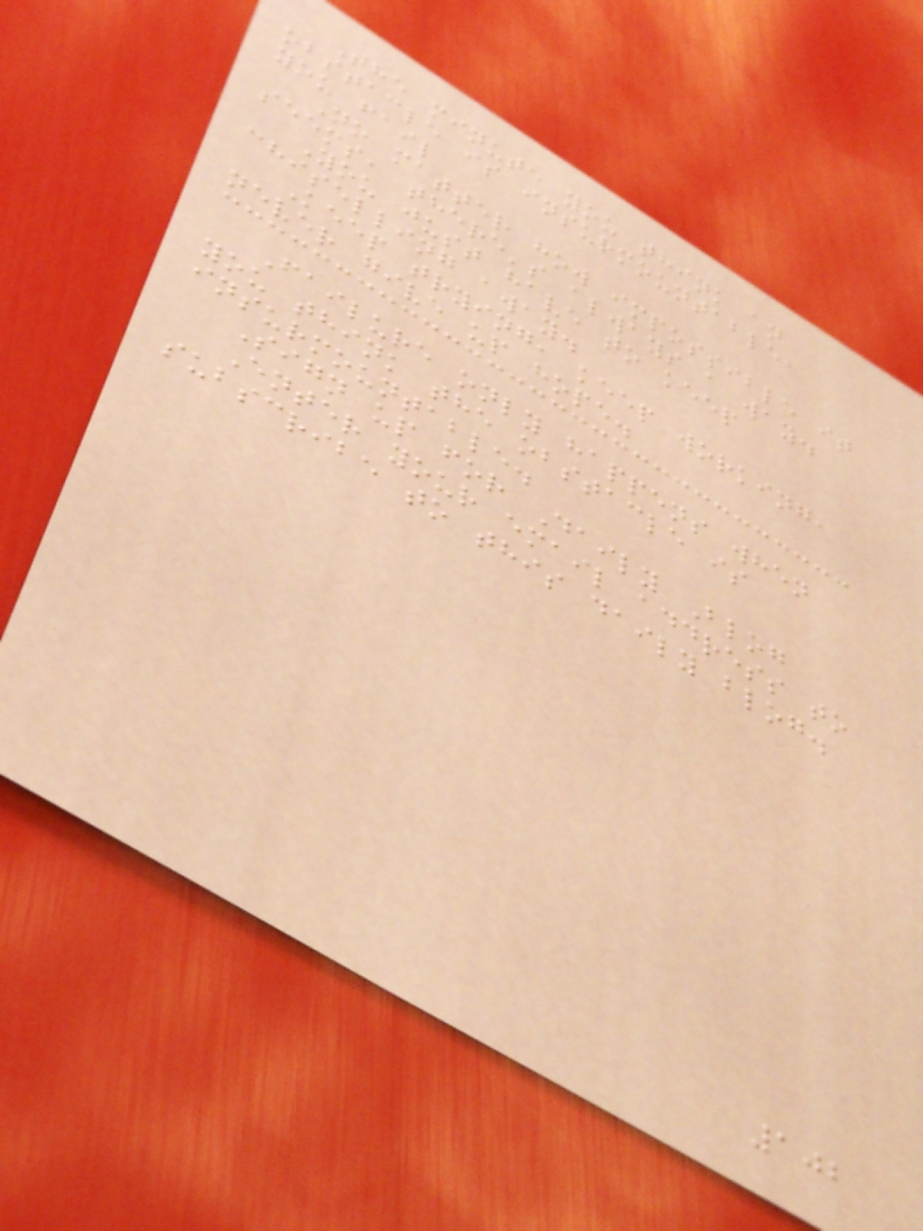The minute you think an
obstacle is insurmountable,
you fail
No matter how impossible it
seems, there's always a way.
You just have to keep
chiselling away.
Keep trying, keep working,
never give up hope.
Failure only happens when
you think the obstacle is
insurmountable.
Sign up for Daily Blog
Enter your email address to
subscribe to this daily blog.
102
